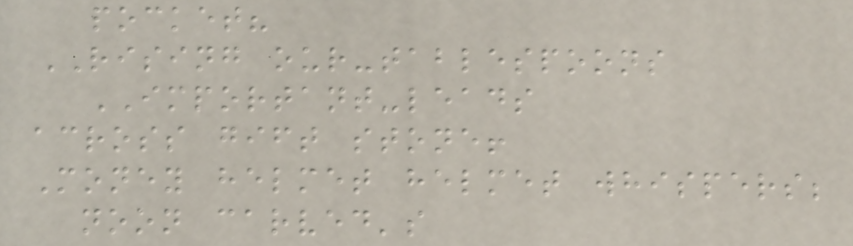pocket?
RISING our-tablespoons
IMPORTANT-leads
across gift stone!
Money helmet helmet whispers;
noon carved's
